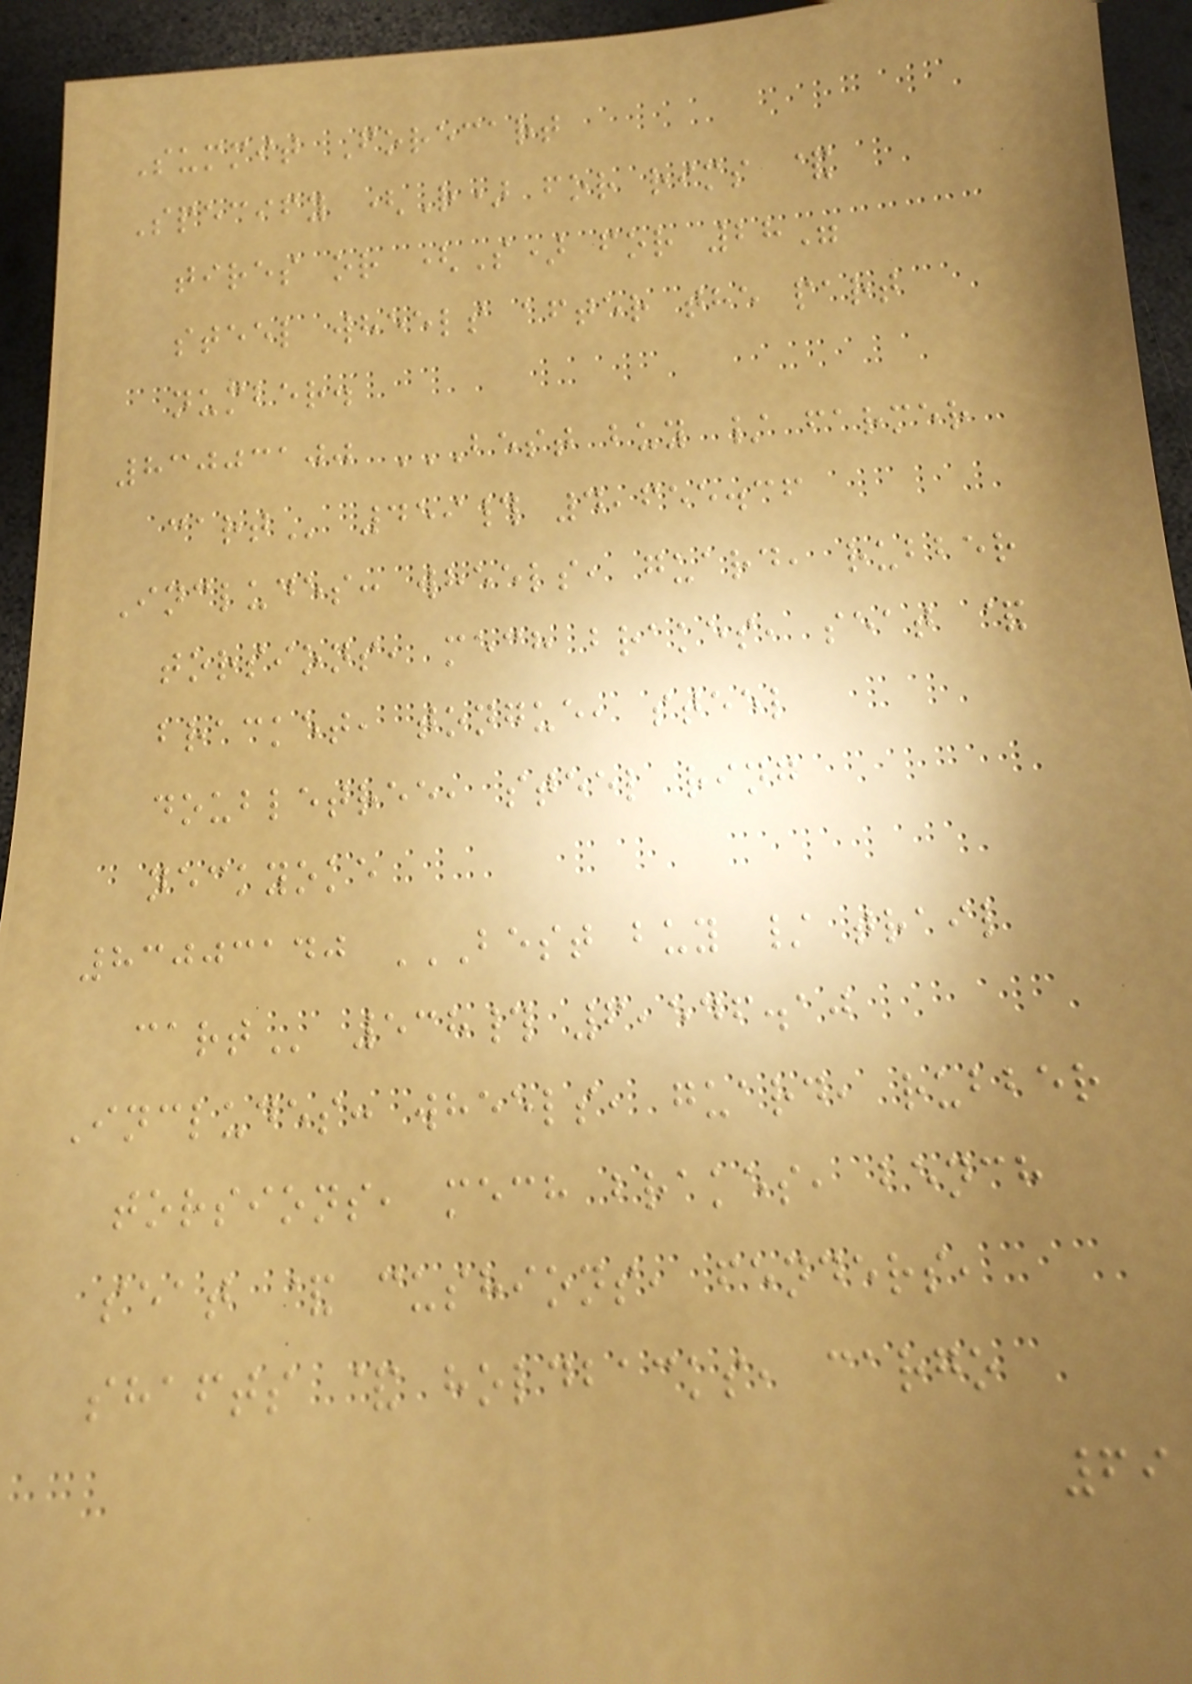Summit Forecart
Specify (R) for rims &
tires or (S) for 28"
steel wheels after the part
number.
83003100 BEST BUY / FARMER
CART 459# 4,655.36
Includes: wheels, guard, rubber
torsions, mech brakes, seat &
bracket, tongue, steel
doubletree, steel ring
neckyoke
83003140 BEST BUY / TRAIL
CART 538# 6,546.10
Includes: wheels, guard, rubber
torsions, mech brakes, bench
seat & cushions, fenders,
shafts & holdbacks, cargo
69
